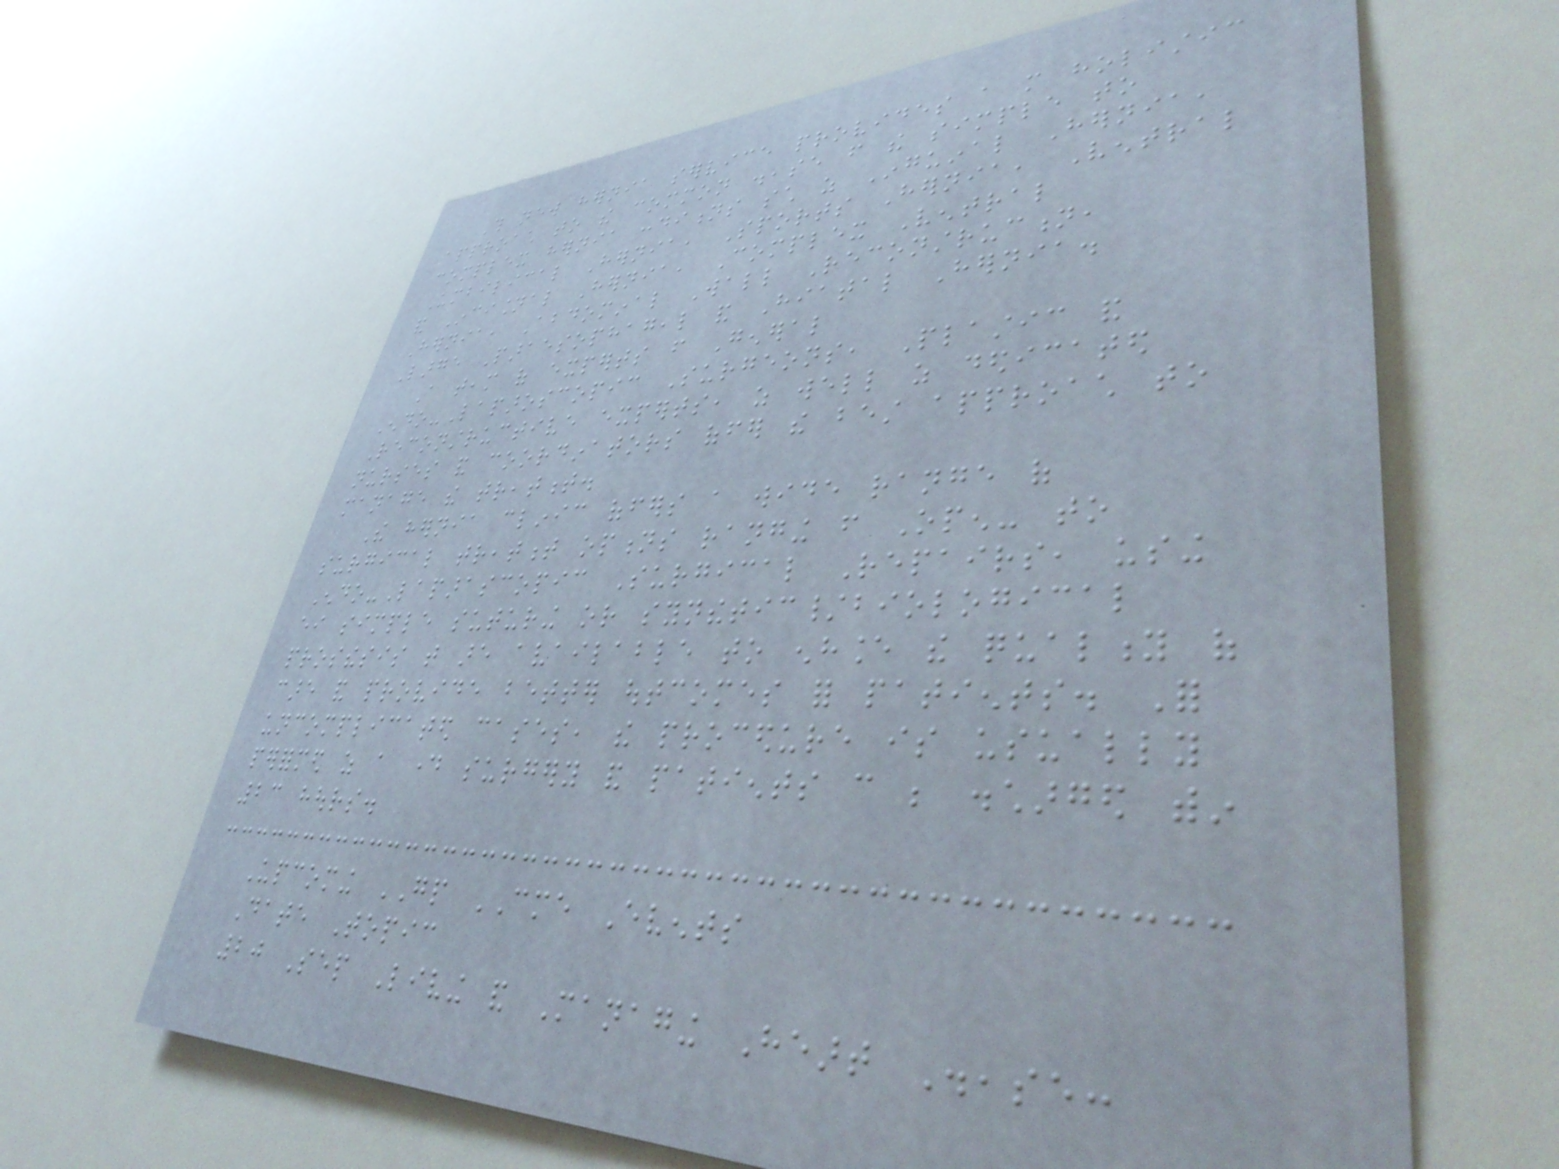This new hernia service provides a more holistic
approach to the common disease from the simple to
complex hernia conditions such as Inguinal Hernia,
Umbilical Hernia, Sports Hernia, Ventral
and Incisional Hernia, Complex Ventral
Hernia, Abdominal Wall Reconstruction,
Large Paraesophageal and Hiatal Hernia.
A team of experts from General
Endo-Laparoscopic Surgeons, Plastic and
Reconstructive experts, as well as dedicated
nurses and coordinators offer the best approach to
manage the treatment.
The hernia clinic offers a wide range of
surgical treatment options ranging from Open- to
Endo-Laparascopic Surgical Repairs, using
either simple suturing or synthetic/biological
prosthesis that are available to enhance the quality of
care and provide better outcomes for patients. For
uncomplicated cases, the procedure is usually
performed as a day surgery and patients can be discharged within
23 hours.
Upcoming GP CME Events
Date Topic
20 Sep Living and Managing Heart Disease:
